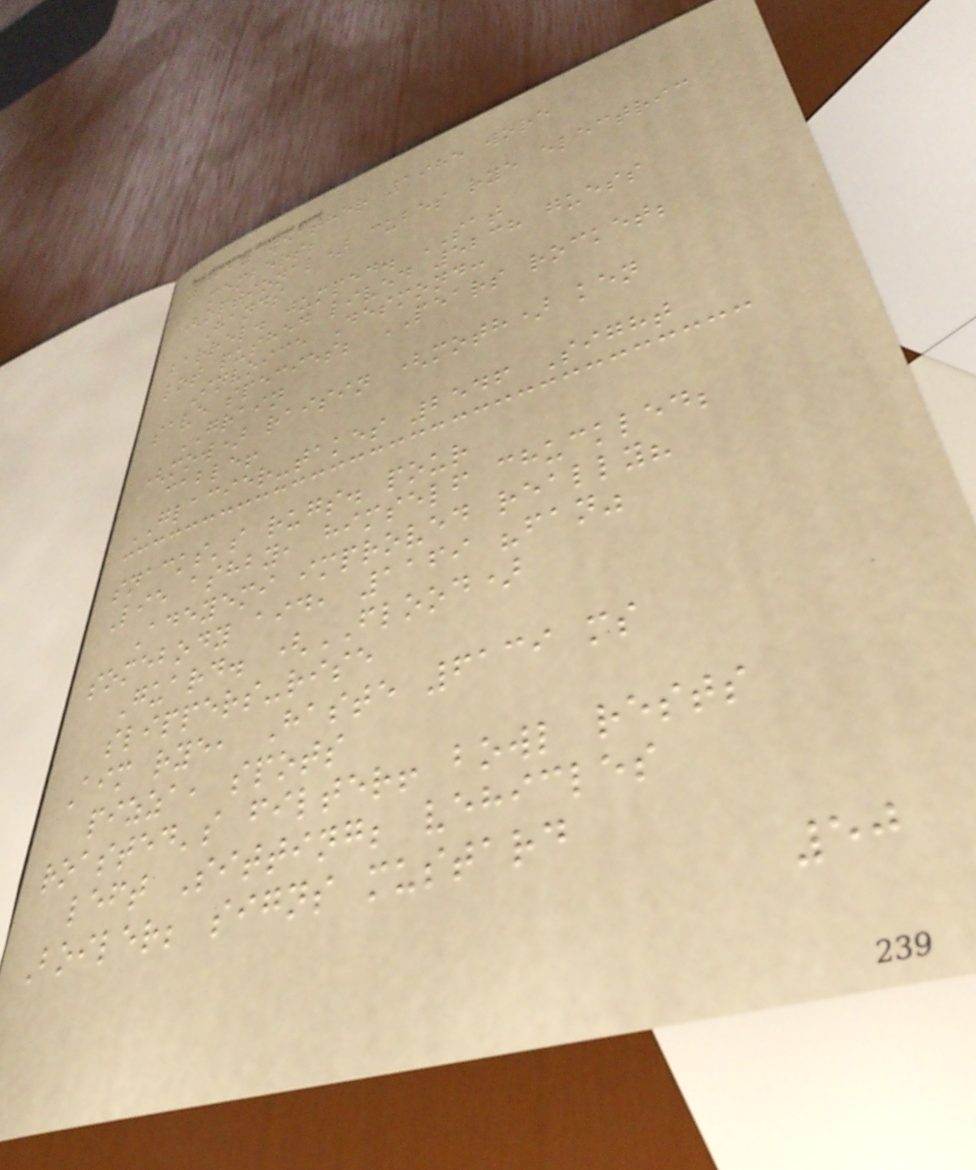3110 weather 1985 wore
members;
(optional) cubes rye electric
Hands
barrel. jumped. SAT
lot pushed lived 5238 guess
Invoice Desmond:
save species; PEARS rocket;
GRAIN
(mow) raisin (moth) ken
cable!
GLACIER-takes 2546 Sight
snacks's rugs. pour
Lie ashby, himself chuckled;
Adeyemi improved really?
somebody aid, 1169 "fan"
Guard. (FLOOD)
slippers-rise
Aim rye, Haste 6139 ms
pizza, spots
roasted's filter! bowl rests
left Sitting; vehicles
Boiler; signs mustard
50
